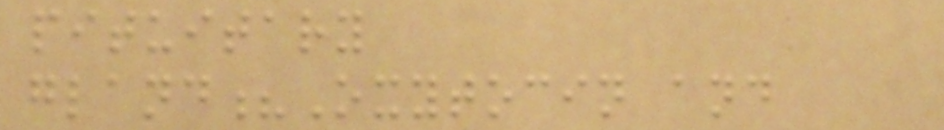pituitary
gland?Oxytocin and
